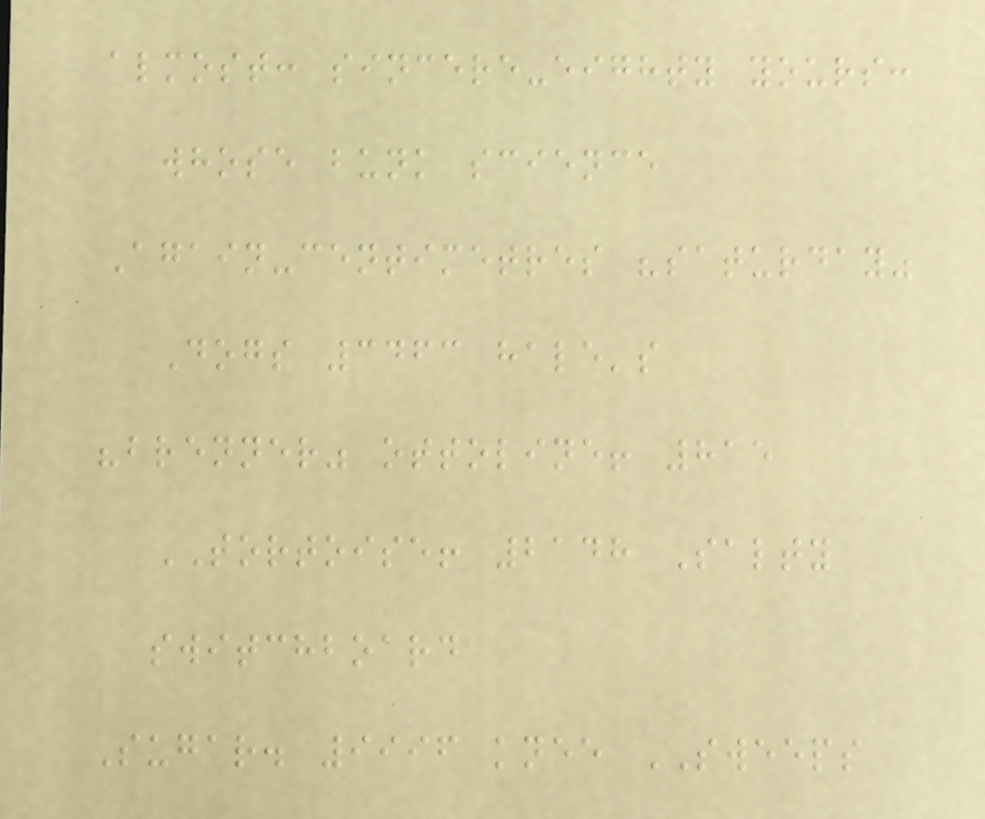almost: sincere-eighty yours:
whose bunk science
Again-centimetres "saturday"
Dogs 3463 hale's
"brenner" ottoline! 815
TORTOISE! 2148 Salty
switchboard
Sugar. 9996 knee SWEEPS
